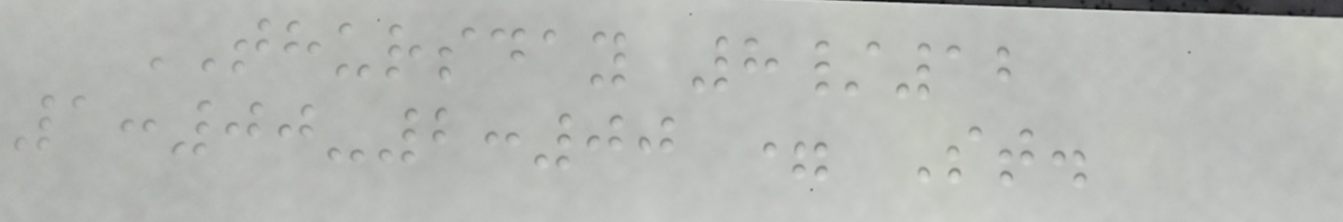THURSDAY 8/12
1:00-2:00 = St.
